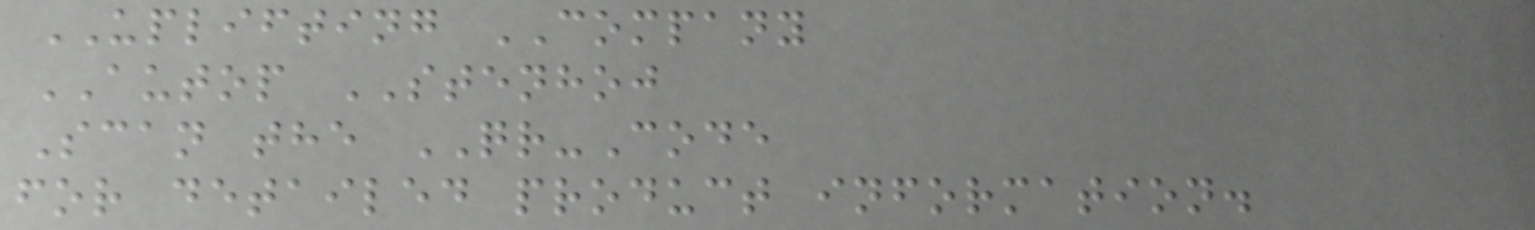UPLIFTING COMPANY
AUTOP STENHOJ
Scan the QR-Code
for detailed product information.
